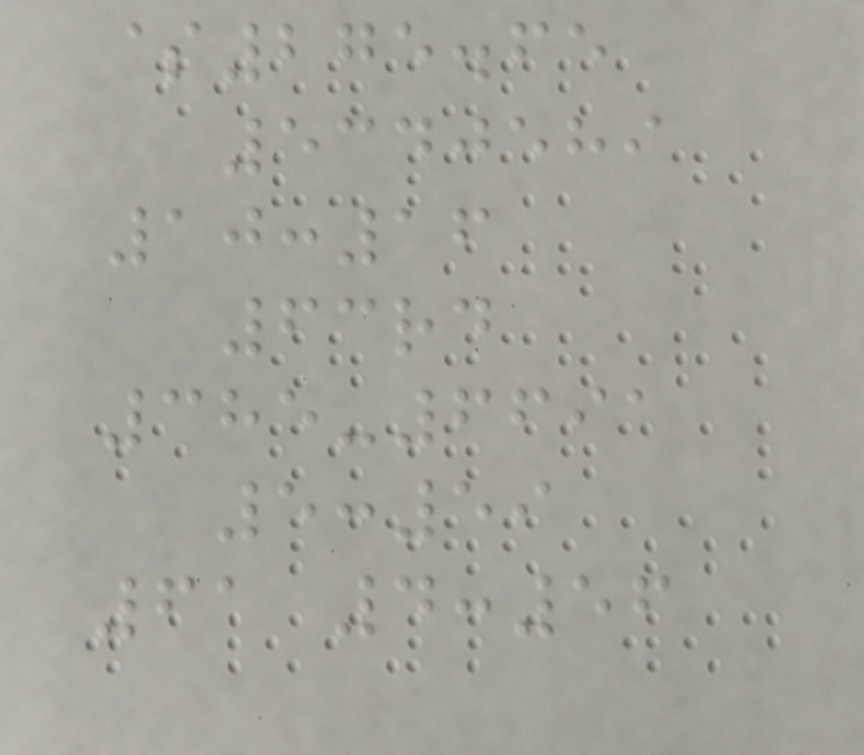$275.65
5340589
10:16
63rd
385-6691
5:59
61 4:56
